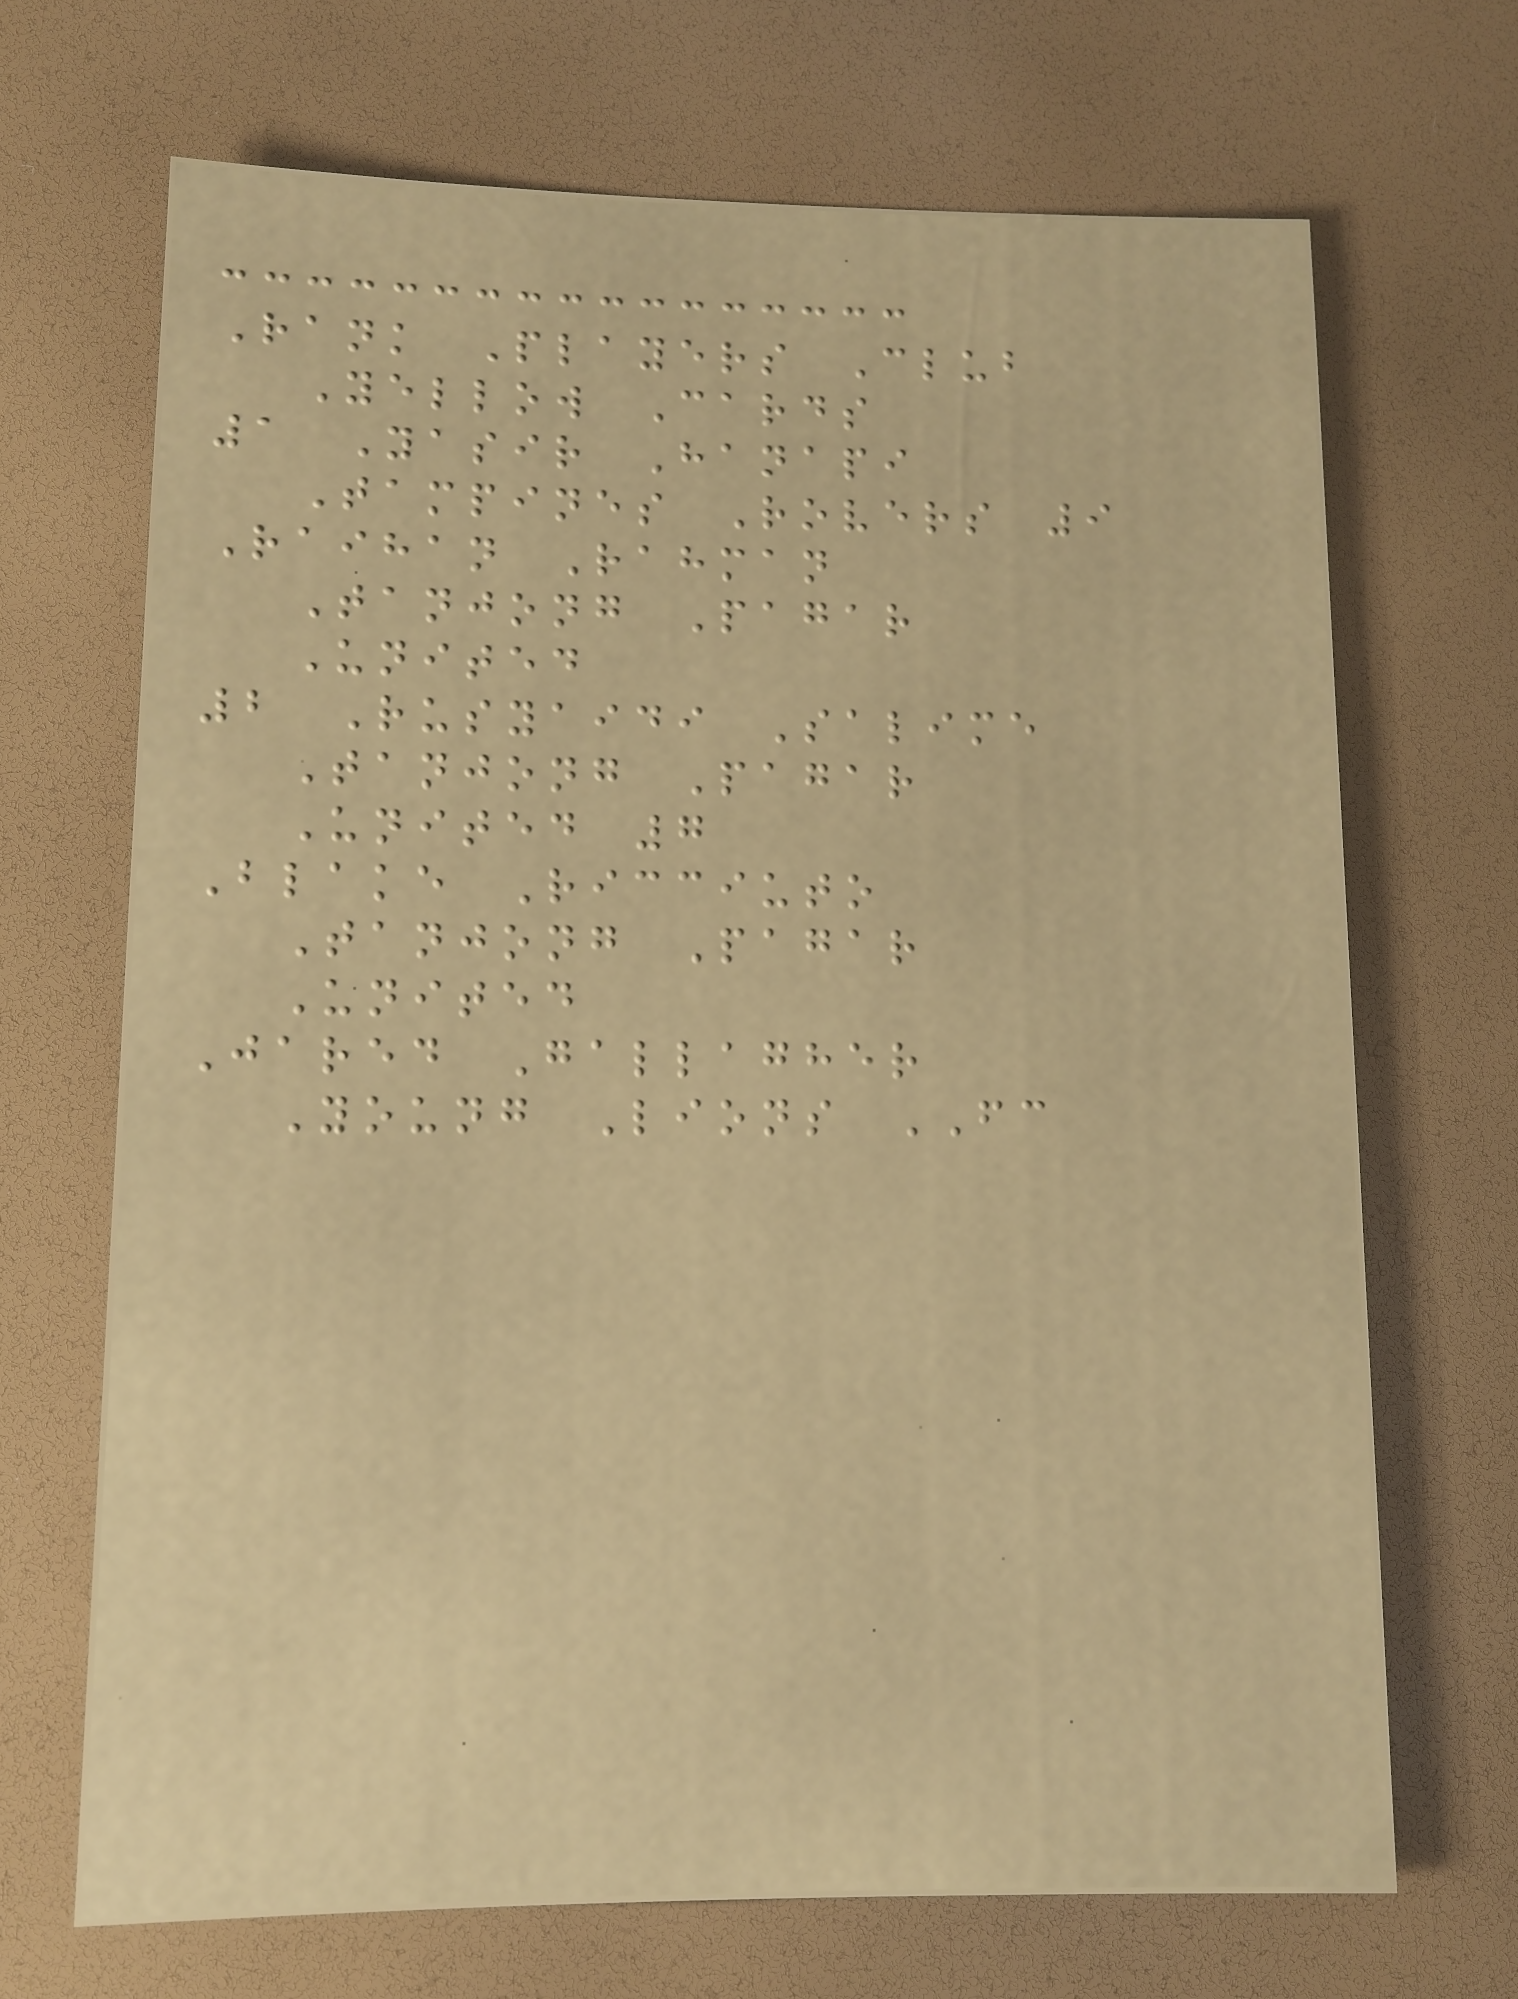Rank Players Club
Yellow Cards
1 Yasir Hanapi
Tampines Rovers 9
Raihan Rahman
Tanjong Pagar
United
2 Rusyaidi Salime
Tanjong Pagar
United 7
Blake Ricciuto
Tanjong Pagar
United
Jared Gallagher
Young Lions FC
